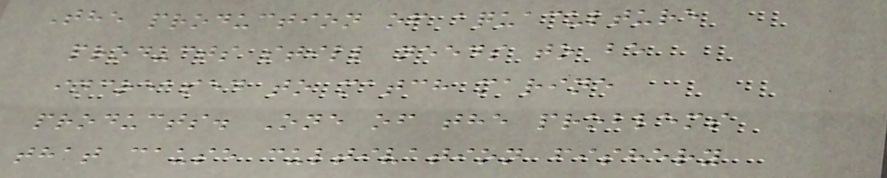The production of aquaculture
products still needs to be
increased to match marine
products. One of the problems
that cause cultivation fishery
